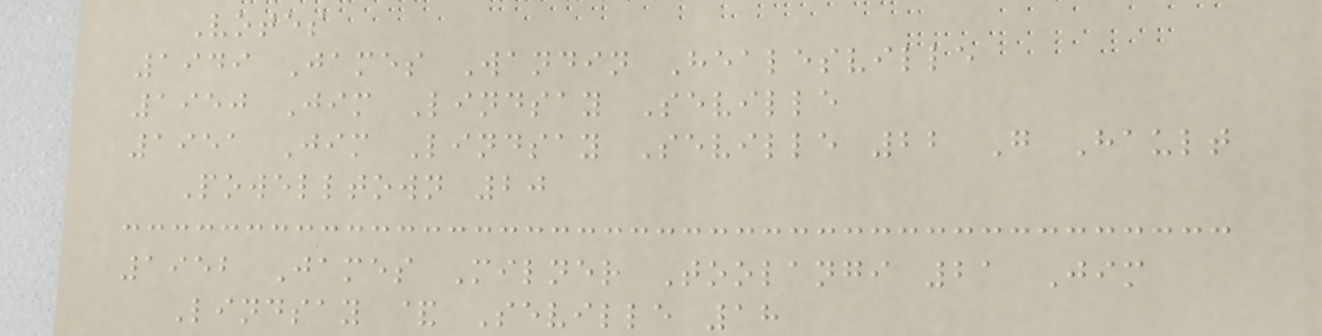Votes
1949 James Wandin Healesville
1950 Jim Lindsay Seville
1951 Jim Lindsay Seville 22 G Hault
Powelltown 20
1952 James Milner Toolangi 21 Jim
Lindsay & Seville 18
